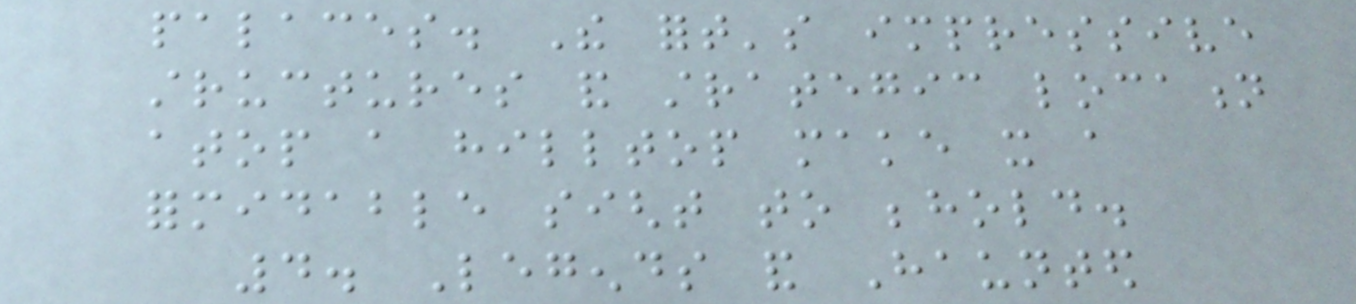palaces. The fort's impressive
structures and strategic location
atop a hilltop make it a
formidable sight to behold.
4. Legends and Haunted
